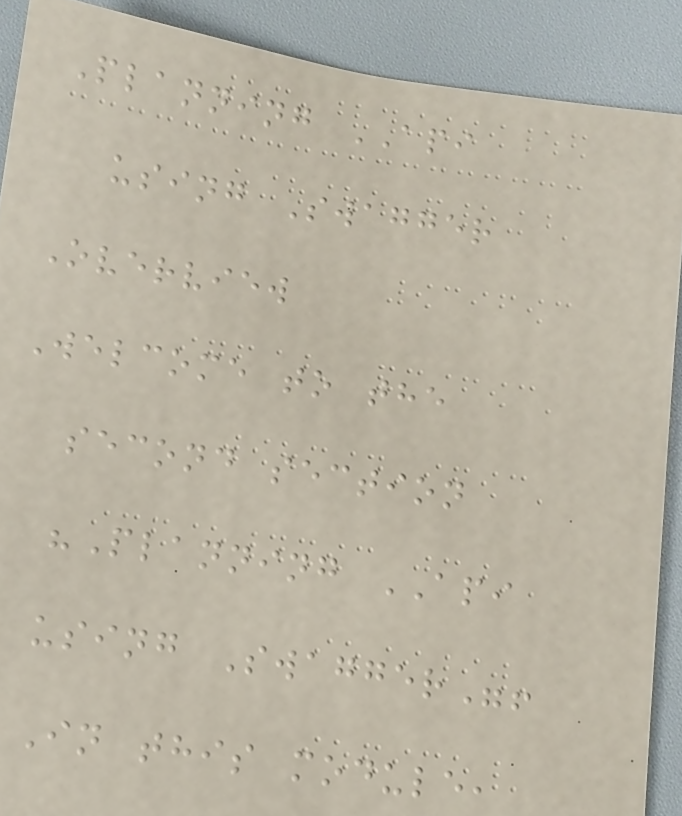Planning API
using Swagger
Overview
Welcome to the
second section
"Planning API
using Swagger"!
In this module,
